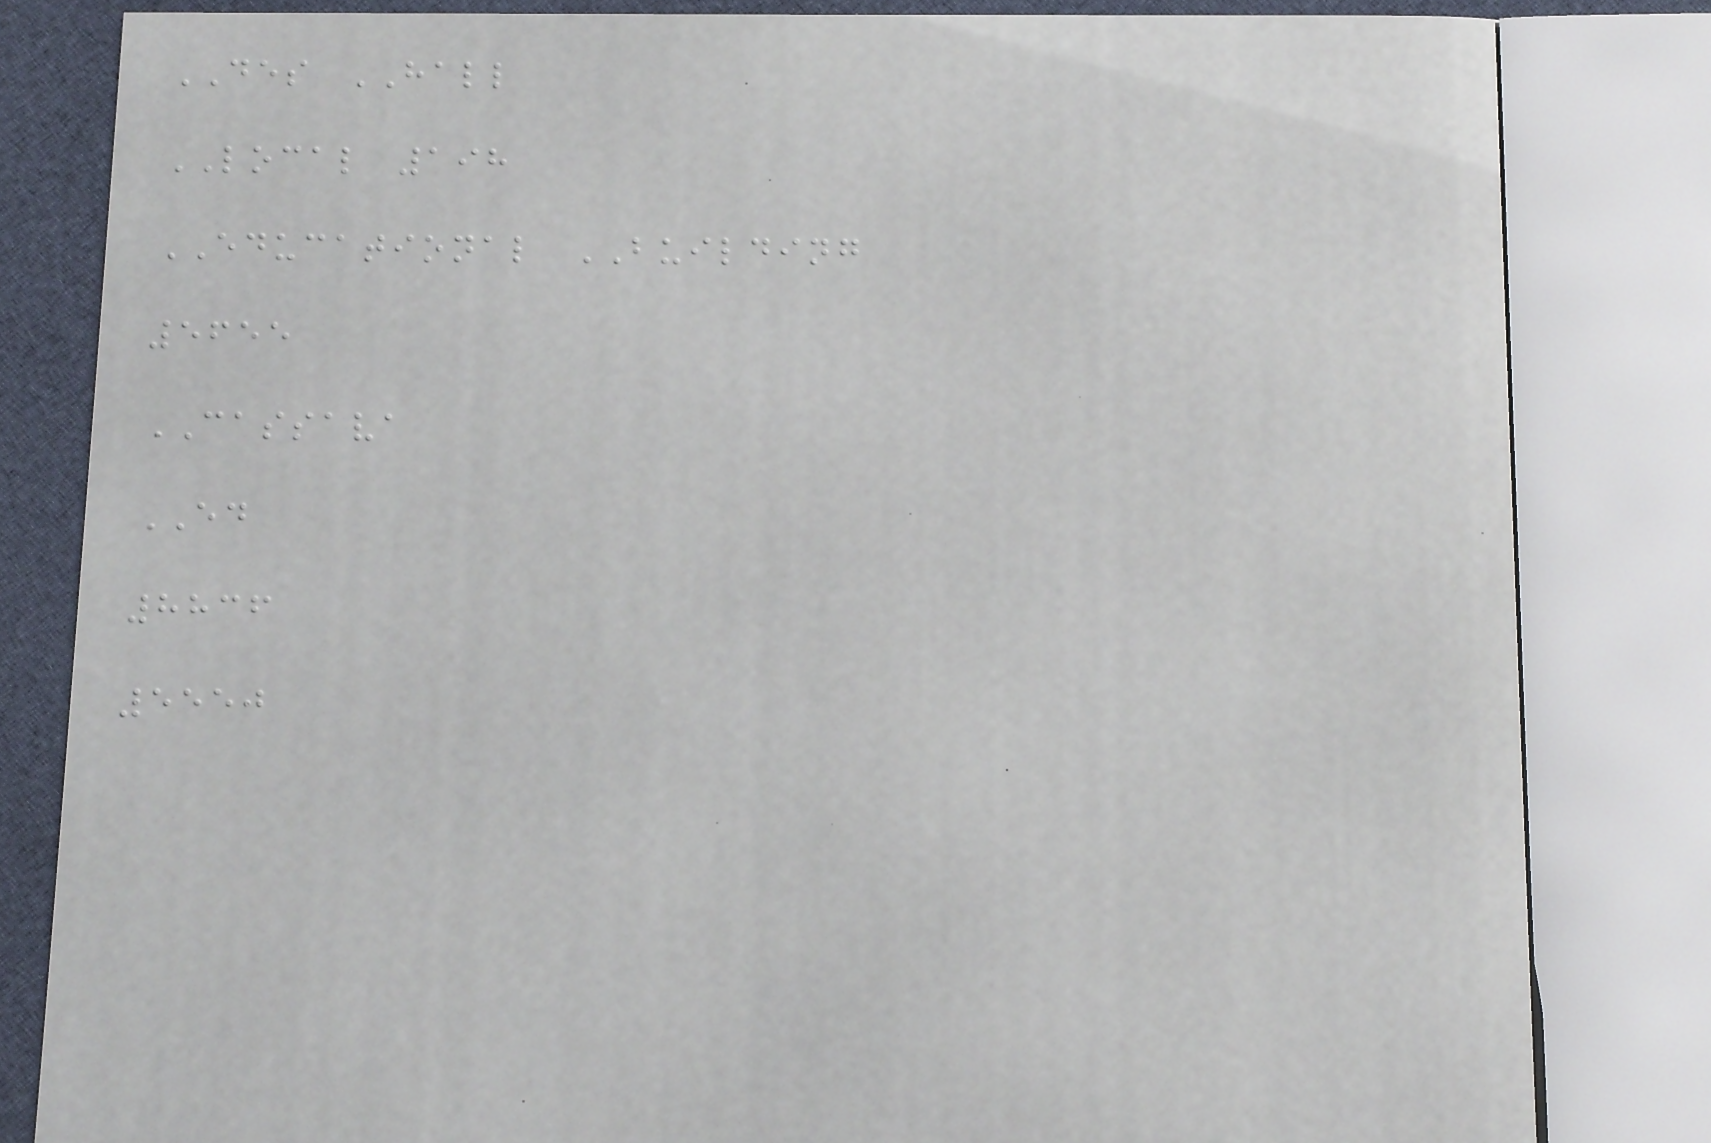DES HALL
LOCAL 198
EDUCATIONAL BUILDING
5655
CASSAVA
ED
8836
5550
